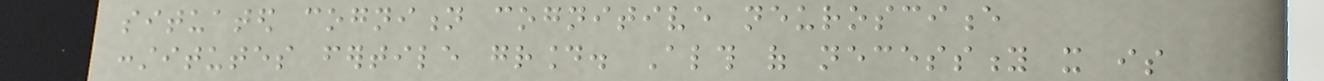situated cognition cognitive neuroscience
constitutes fertile ground. Although of necessity it is
